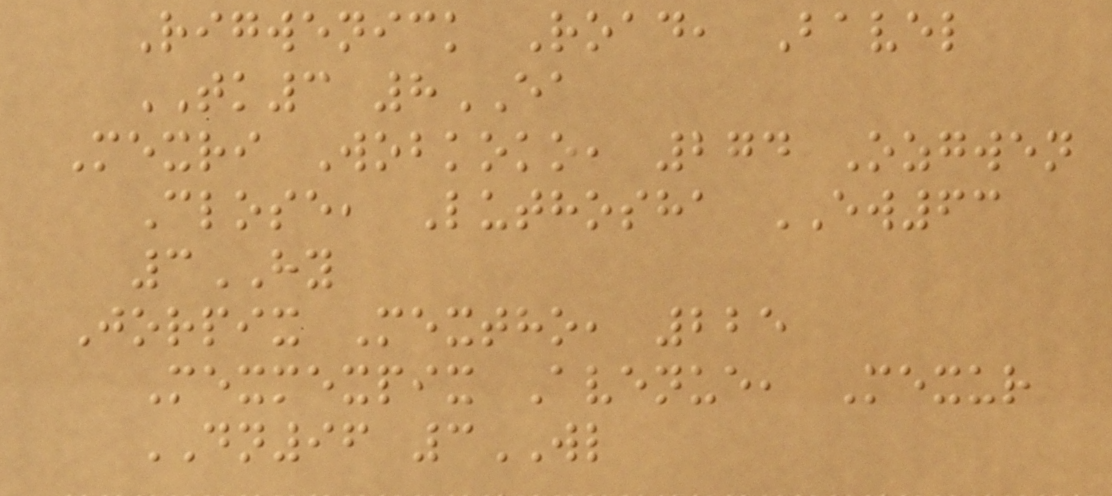Rigwenick Road, Bavel
TK3 8EA
Mexri Wobkoko, 274 Ozgwen
Close, Luthosha EW63
3HY
Jorpix Mextho, 225
Mexmexpix Avenue, Mexur
DN96 3WL
